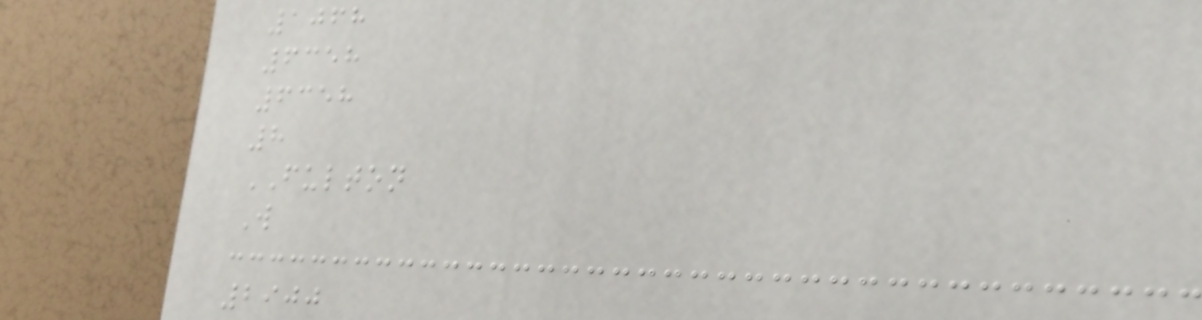1068
6358
6358
8
FULTON
W
2900
